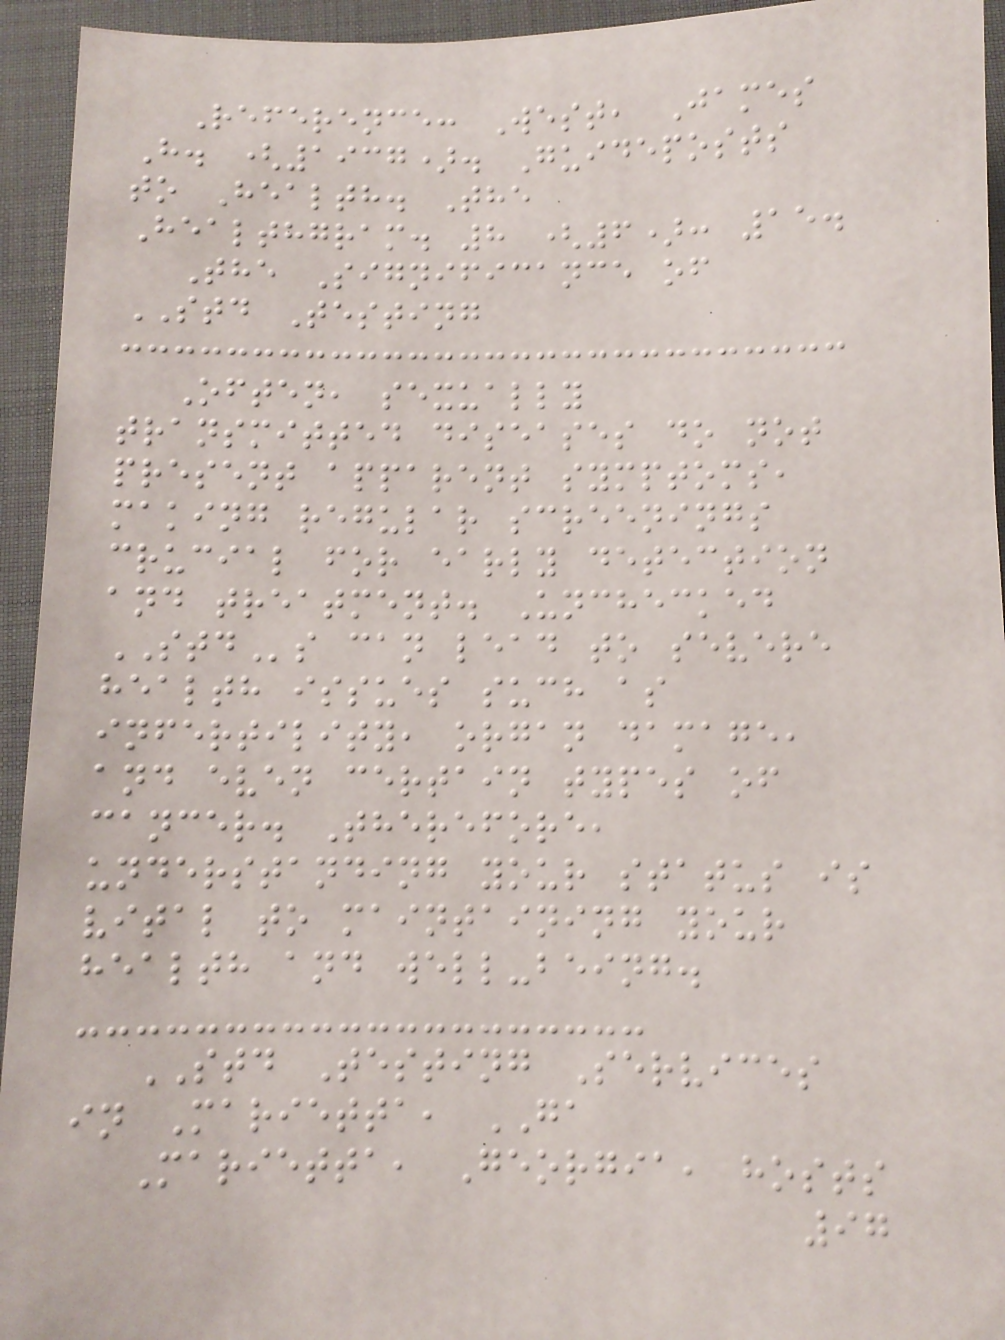Reference: West, James
H. (1937). Guideposts
to Health. The
Healthgram. 8 (6): 15.
The Significance of
STD Testing
Often, sexually
transmitted diseases do not
present apparent symptoms,
making regular screenings
crucial for early detection
and treatment. Unchecked
STDs can lead to severe
health issues such as
infertility, organ damage,
and even certain types of
cancer. Therefore,
understanding your status is
vital to maintaining your
health and well-being.
STD Testing Services
in Marietta, GA
Marietta, Georgia, hosts
97
